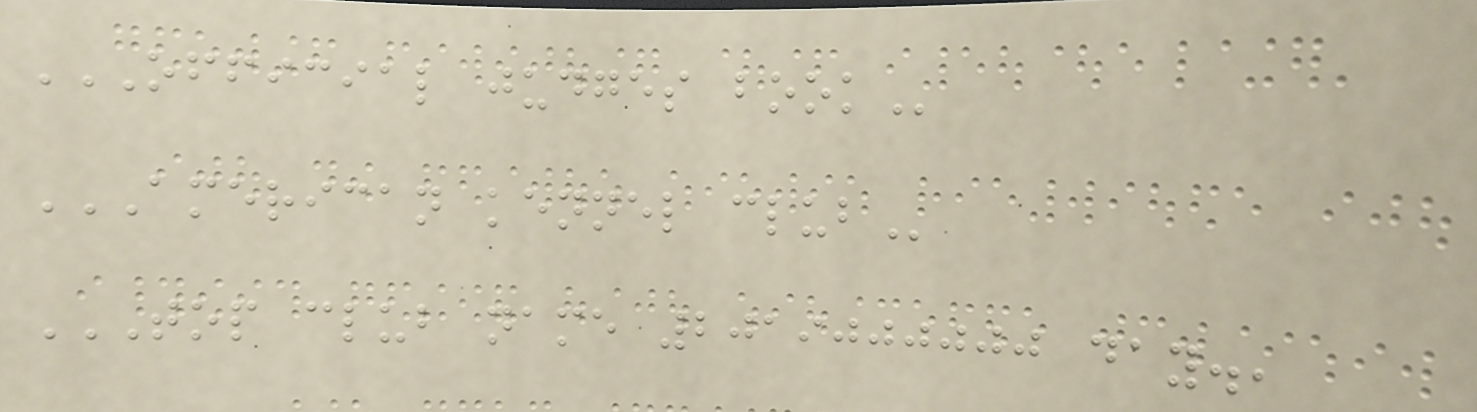OFFICIAL JUDGES BOOK
AMERICAN KENNEL CLUB
TOP CLUB NAME 2019000000 DAY.,
